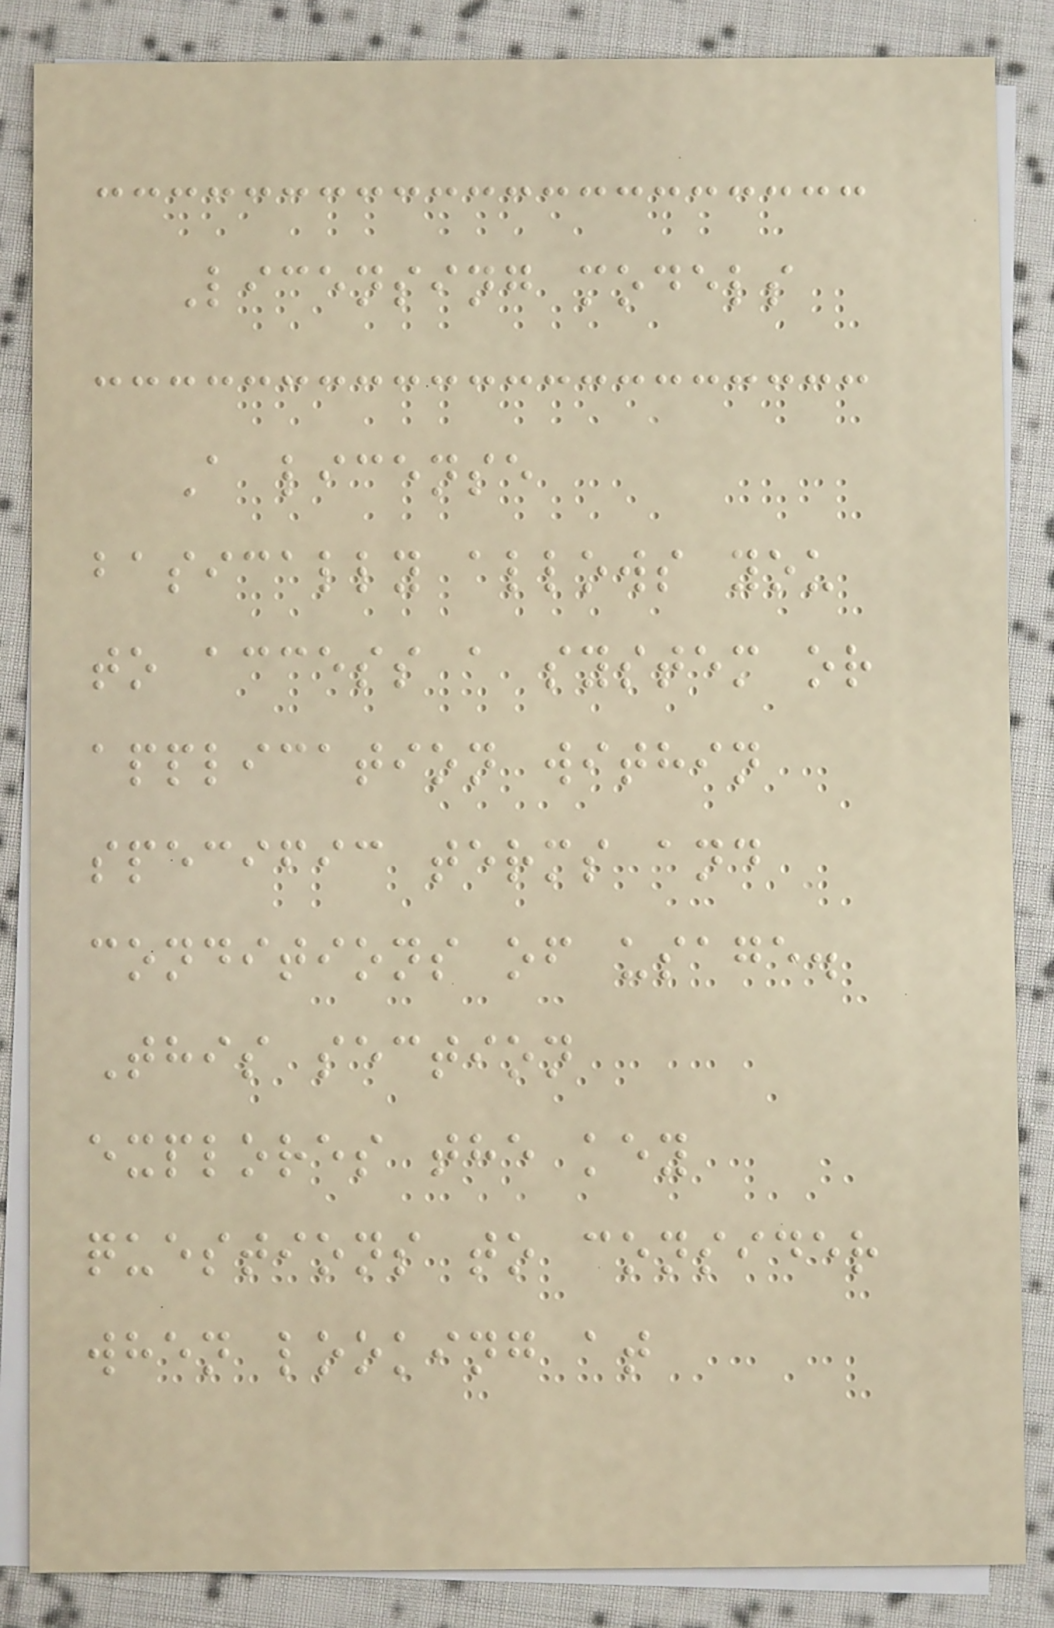Licensing models
A license
basically allows you
to access a system or
application within
specific terms and
conditions of usage.
This section
explores the key
questions to consider
when looking at
